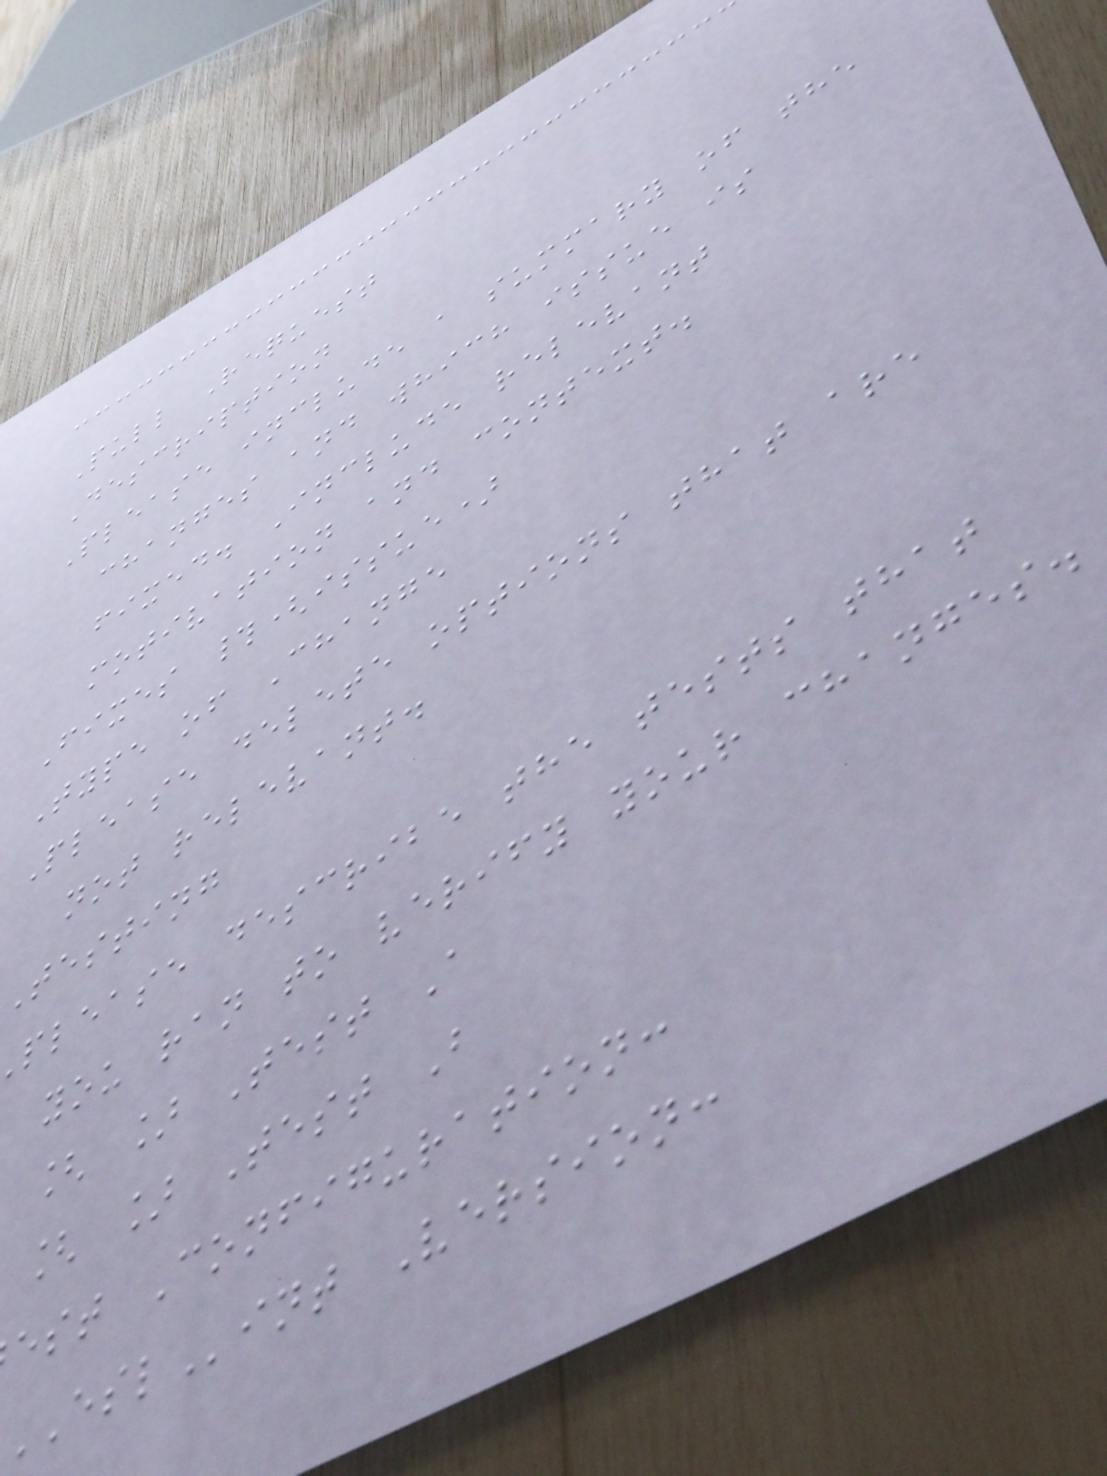Pull Request
Description
Please include a summary of the
changes and which issue is
fixed. Include relevant
motivation and context.
Fixes #(issue)
Type of Change
Please delete options that are
not relevant.
Testing
please describe the tests that
you ran to verify your changes.
[ ] Test A
[ ] Test B
est Configuration:
ESLint Version:
